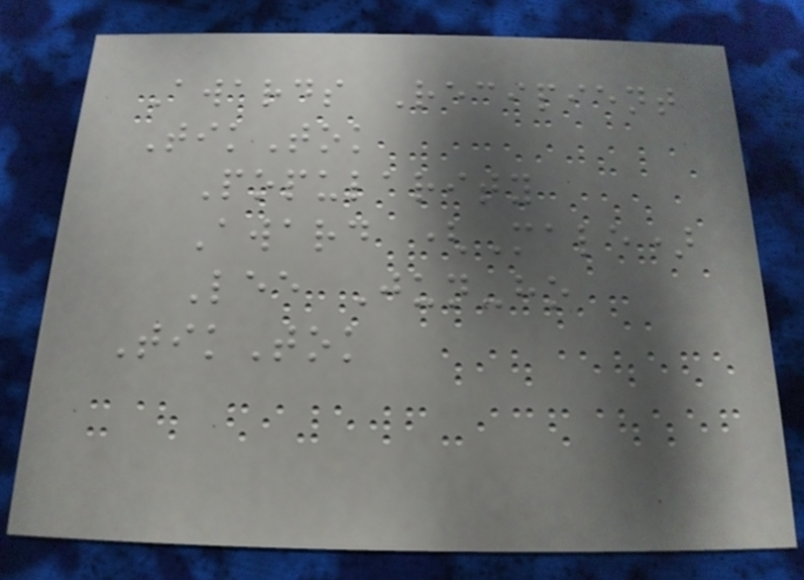Awards Recipient
TikTok
Popularity
Award (Male)
Lee Jun-ho
TikTok
